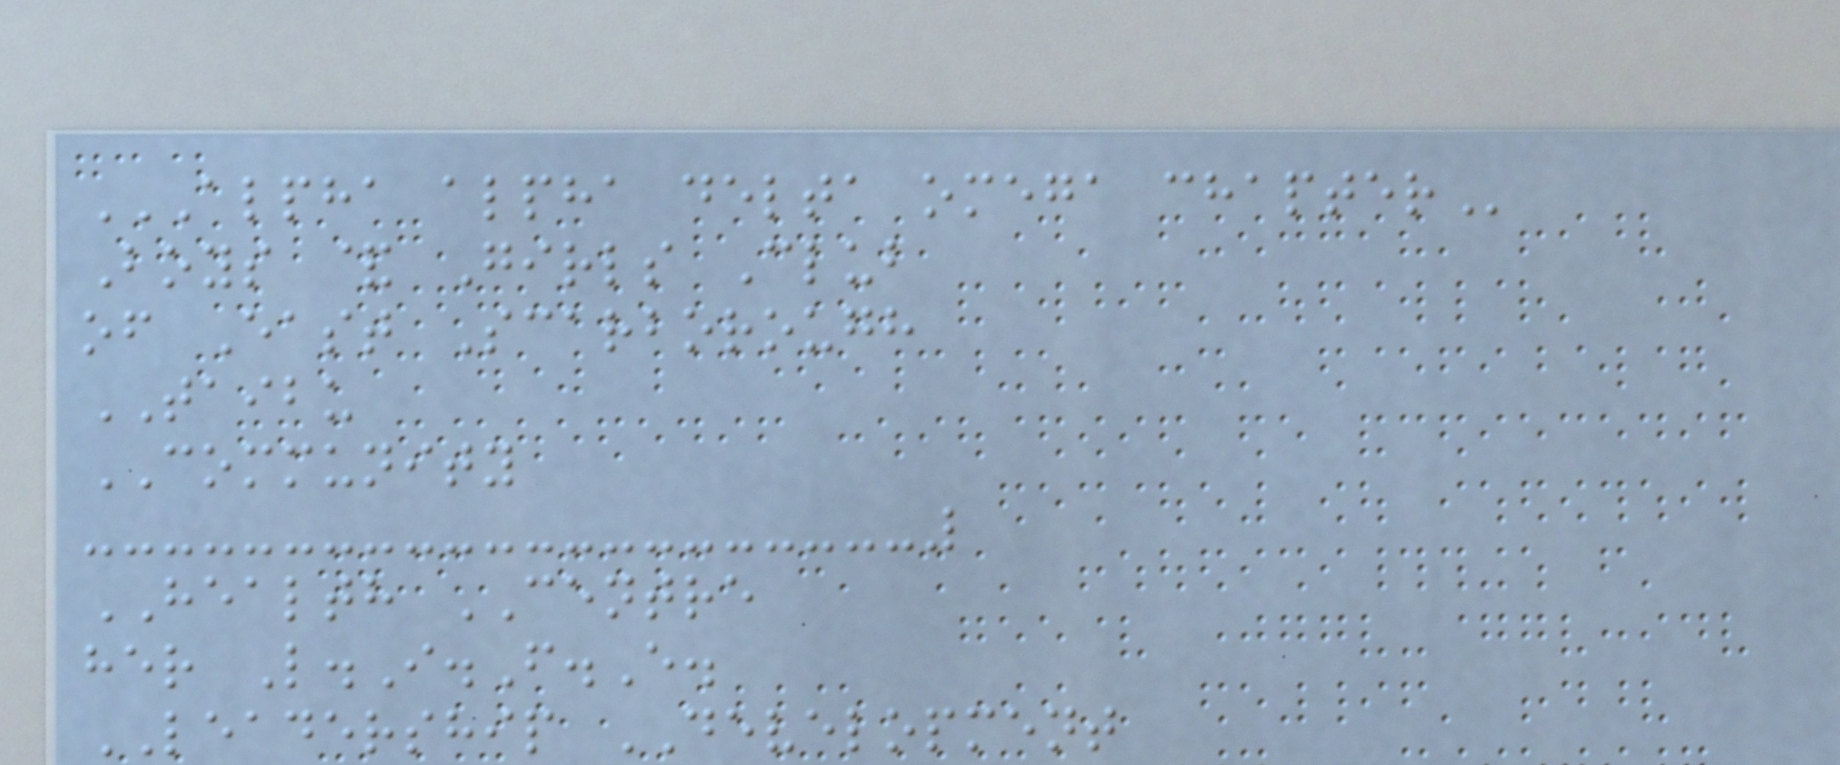ALPHA ALPHA DELTA OMEGA CHAPTER
Boys & Girls Club
of East Scarborough
TAIBU
COMMUNITY
HEALTH CENTRE
her L.I.F.E.
LEADERSHIP DEVELOPMENT
